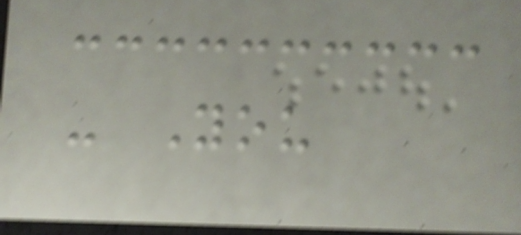- You
